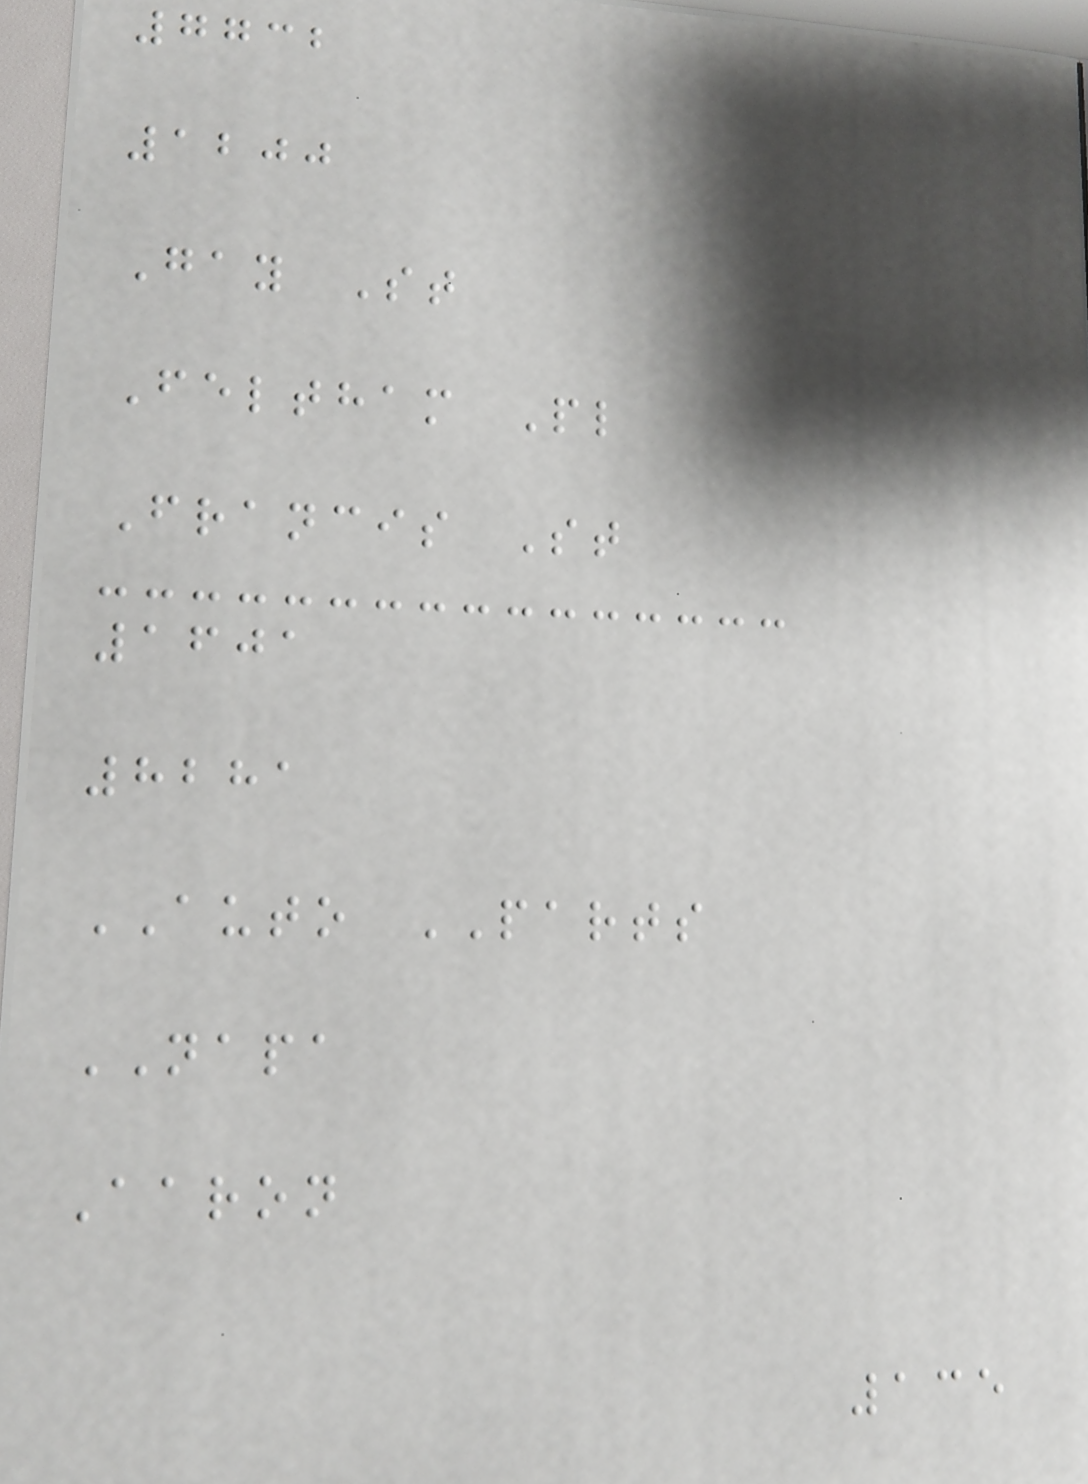7732
1200
Gay St
Feltham Pl
Francis St
1601
8281
AUTO PARTS
NAPA
Aaron
135
